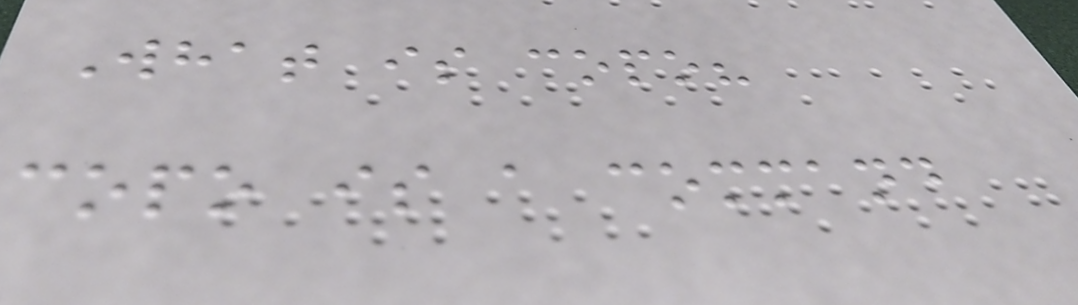What is copo?
copo is a command
